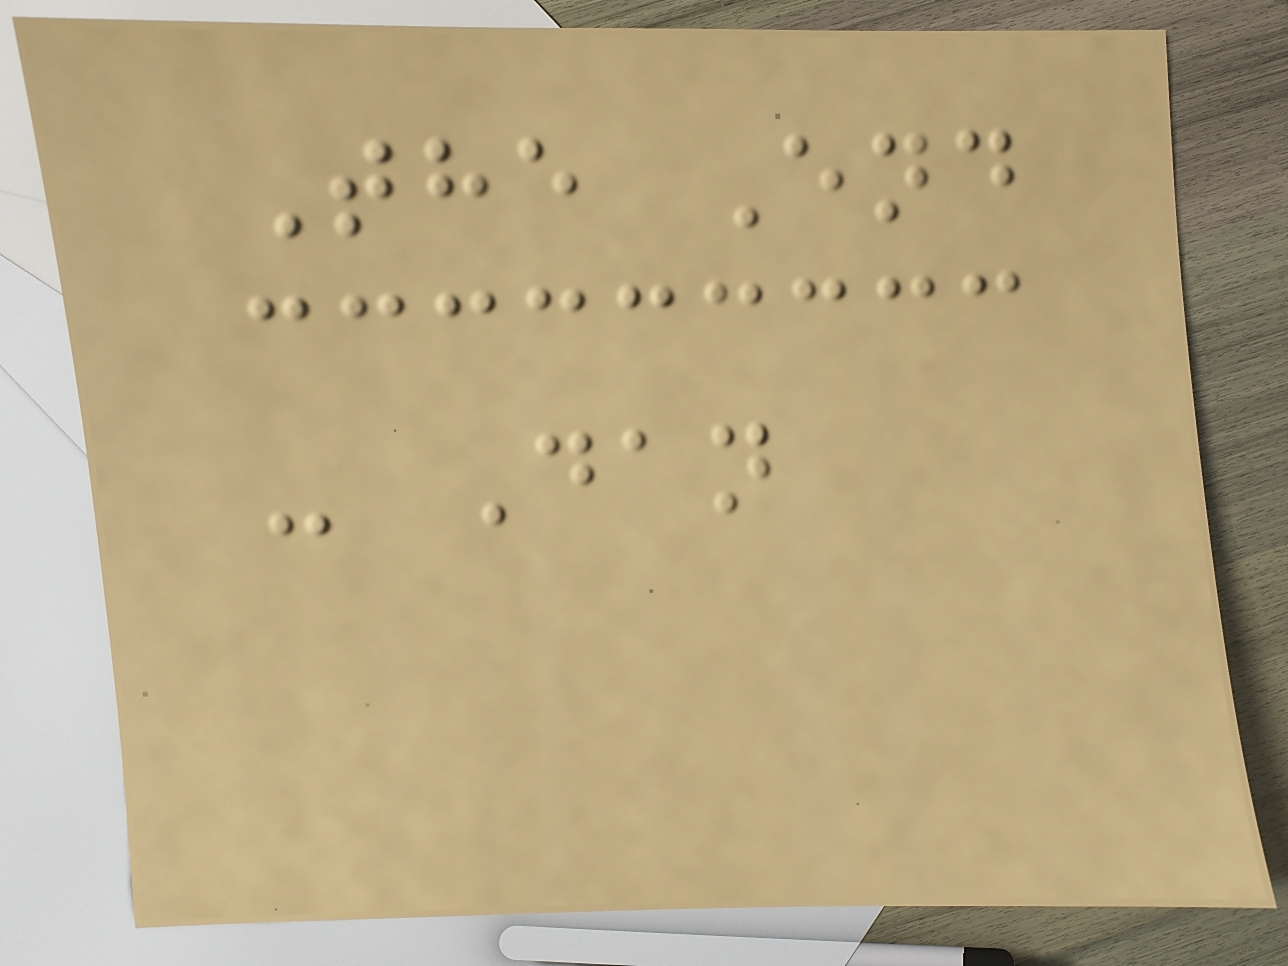The End
- Dan
